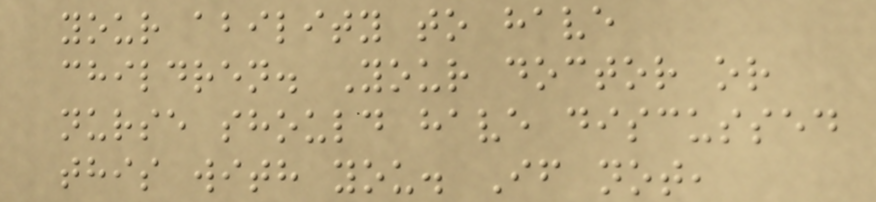your ability to have
children. Your doctor or
nurse should have discussed
this with you. If not,
